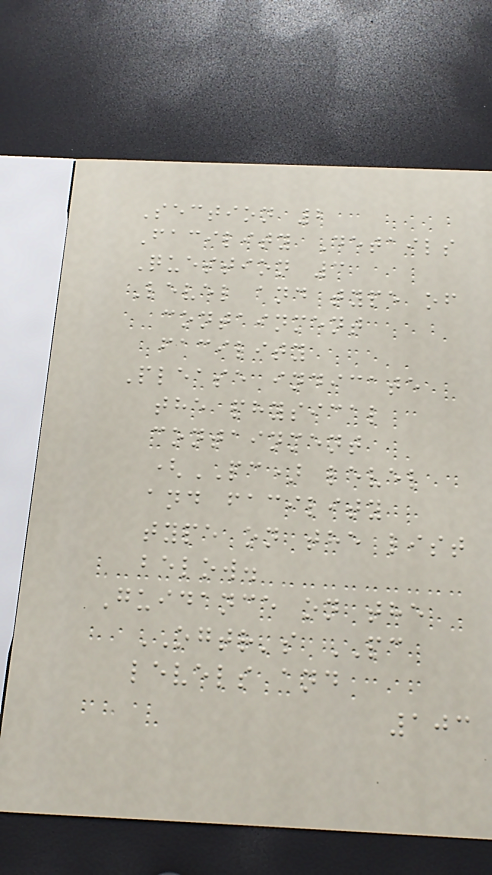Section 2
Facility Details
Question 3
Level and type of
containment
facility
Please indicate
the physical
containment
(PC) level
and facility
type on the list
below.
Guidance on the
OGTR's PC
levels and
103
